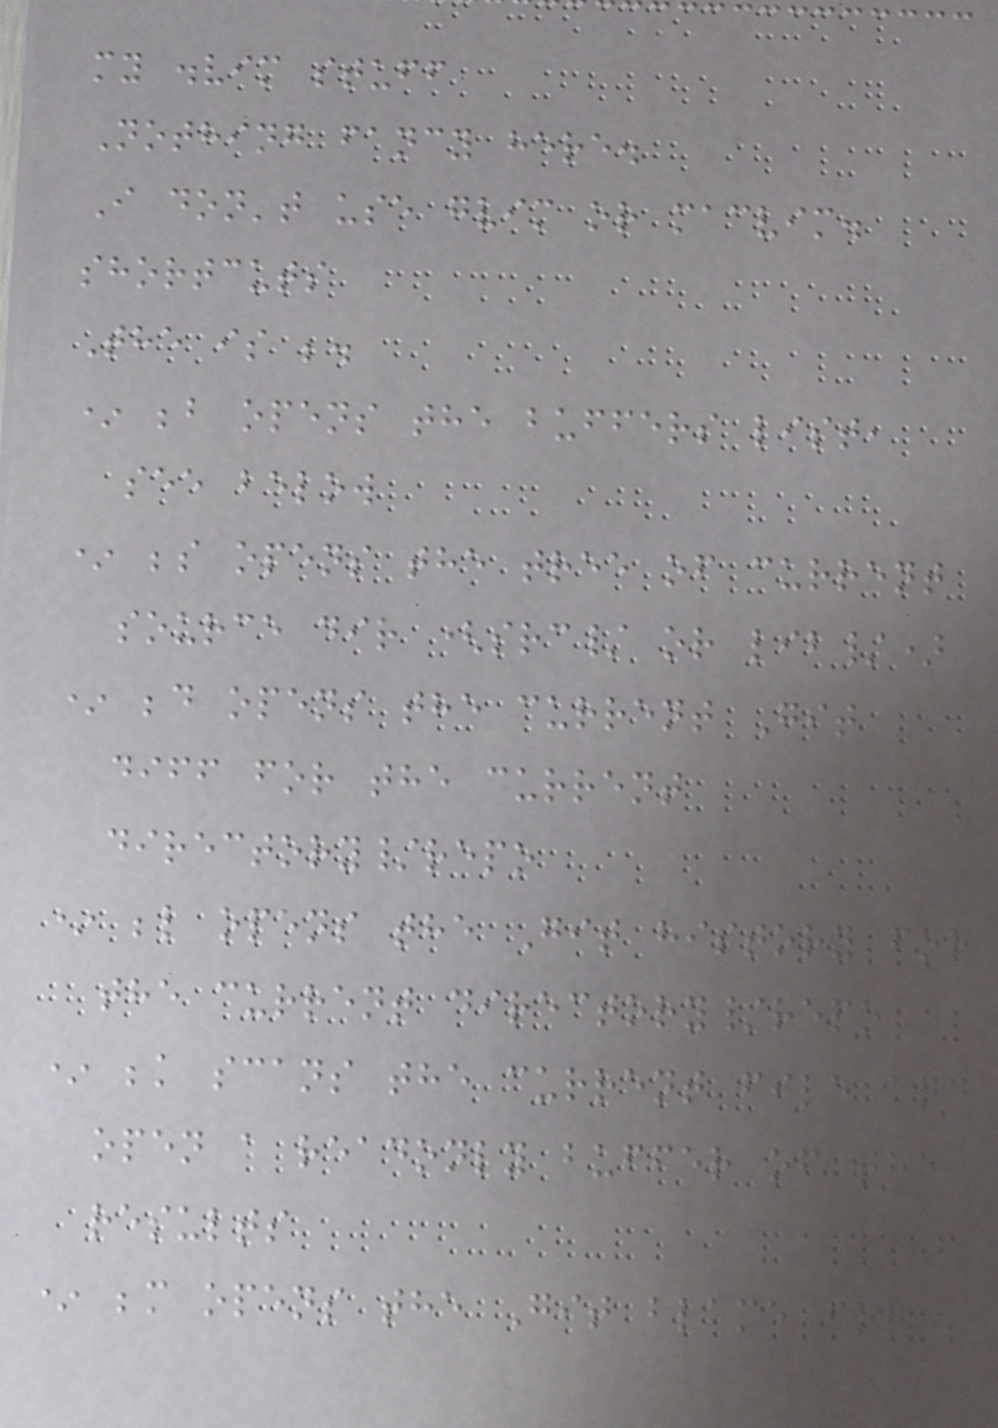my .vim stuff
Nothing fancy here.
I don't use gvim or macvim.
shortcuts
The is ;.
* ;b opens the buffers list,
see below
* ;s opens the tree of current
source dir (src/ or lib/)
* ;d opens the current Git
diff for the current
directory/repo
* ;l opens the Git history for
the current directory/repo
* ;k scans the current file and
open a readonly buffer of the
results
* ;m opens the Git blame for
